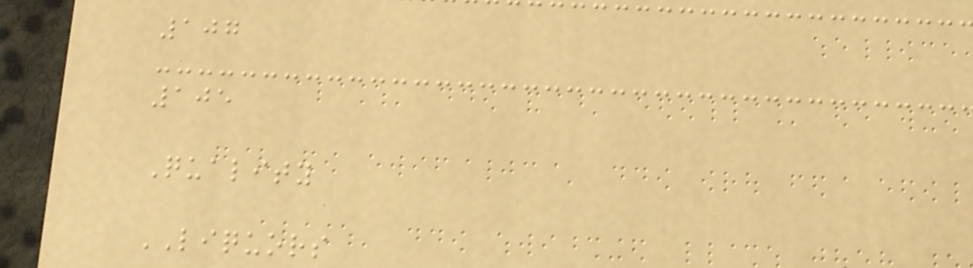107
105
Quality
LIQUORS
